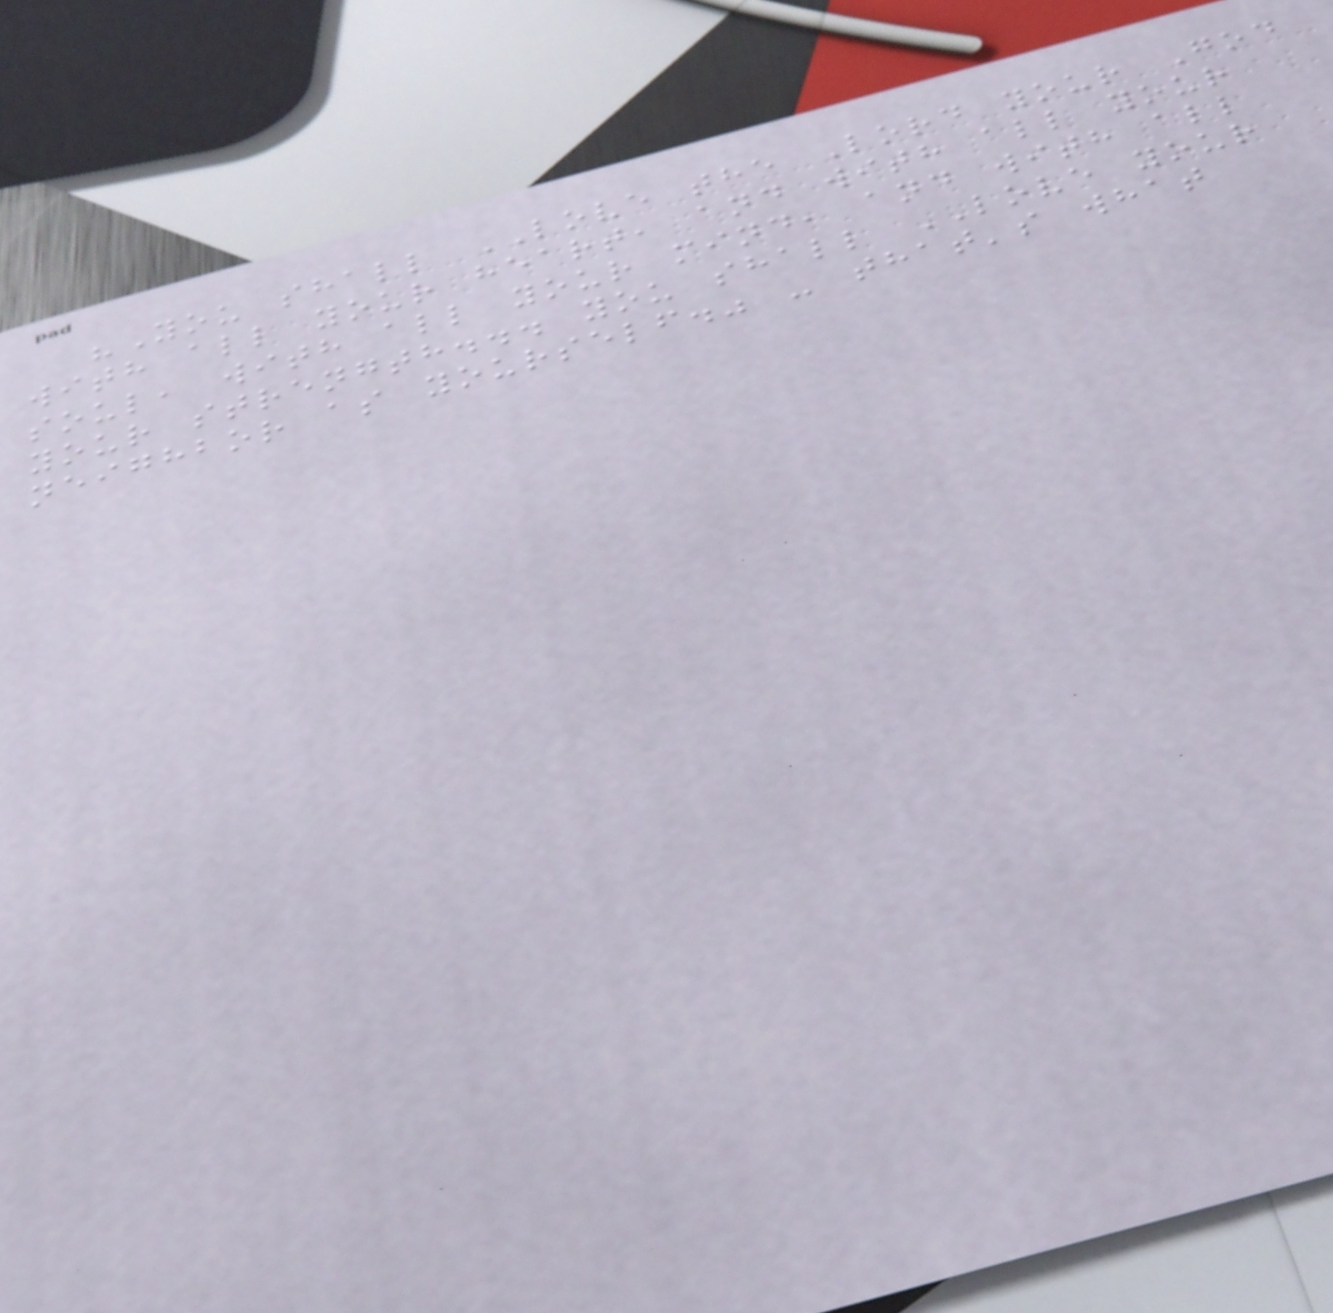"You shall LOVE the Lord your God
with all your heart, and with all your
soul, with all your mind, and with all
your strength... you shall LOVE your
neighbor as yourself." - that's what
